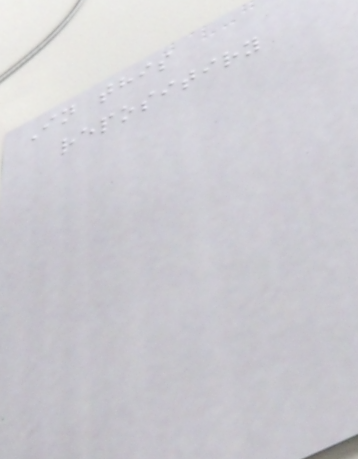In this
repositiry
